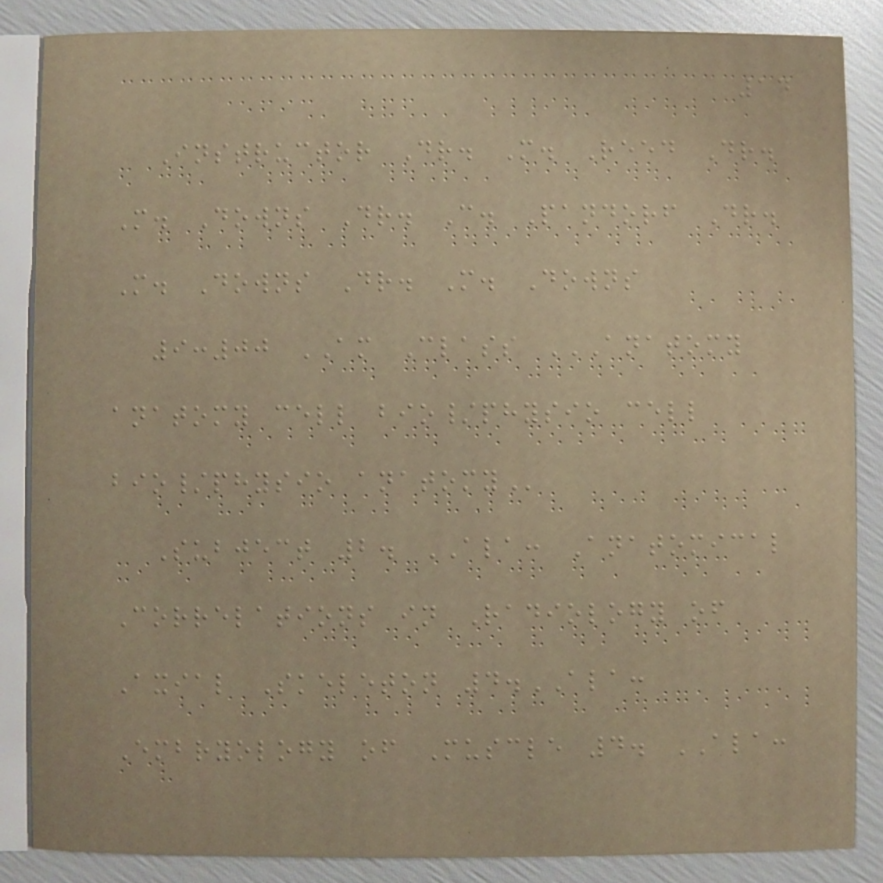14
Instructor Dr. M. Reed Dr.
M. Downs Dr. C. Pandorf Dr.
M. Downs Dr. M. Downs
9:00 AM Class ANATOMY
ANATOMY CELL BIO/PHYSIO CELL
BIO/PHYSIO ANATOMY
Subject 2. ALA: Anatomical
Correlations in Radiology of
Axial Skeleton 4.ALA:
Embryology of Muscle 4. ALA:
